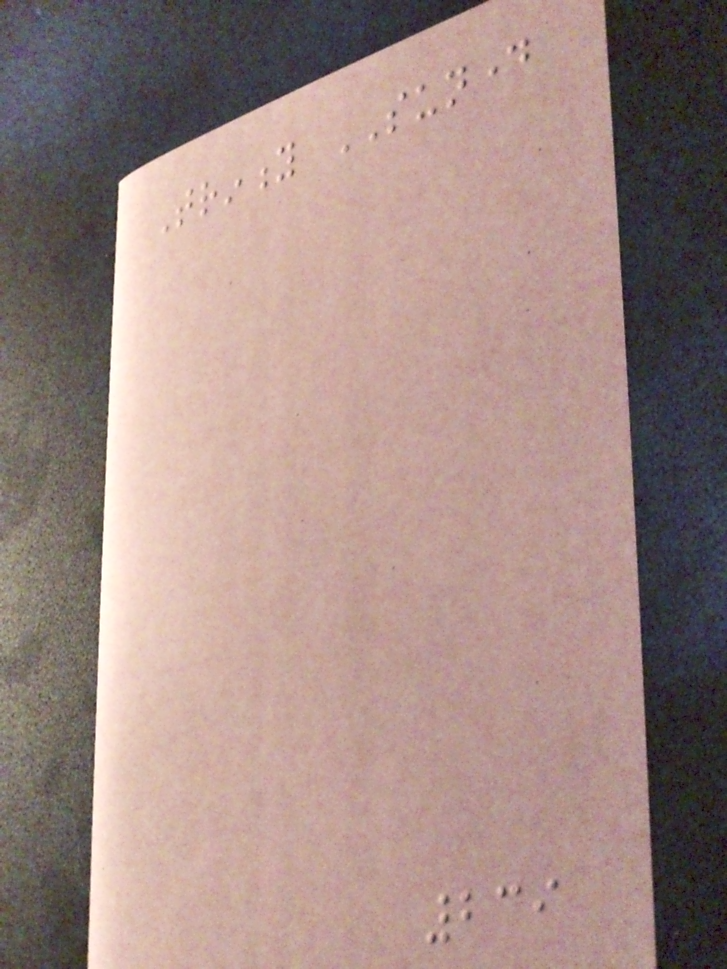Trinity SUNDAY
239
